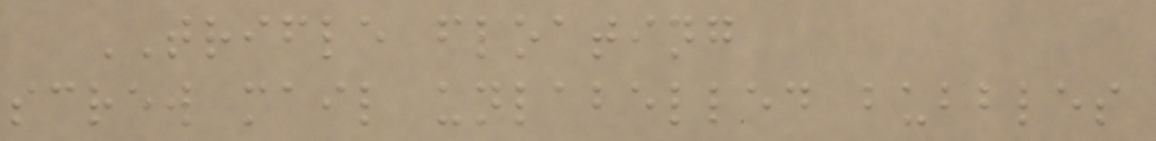TRIFLE floating
screw mail unlabelled bubbles
